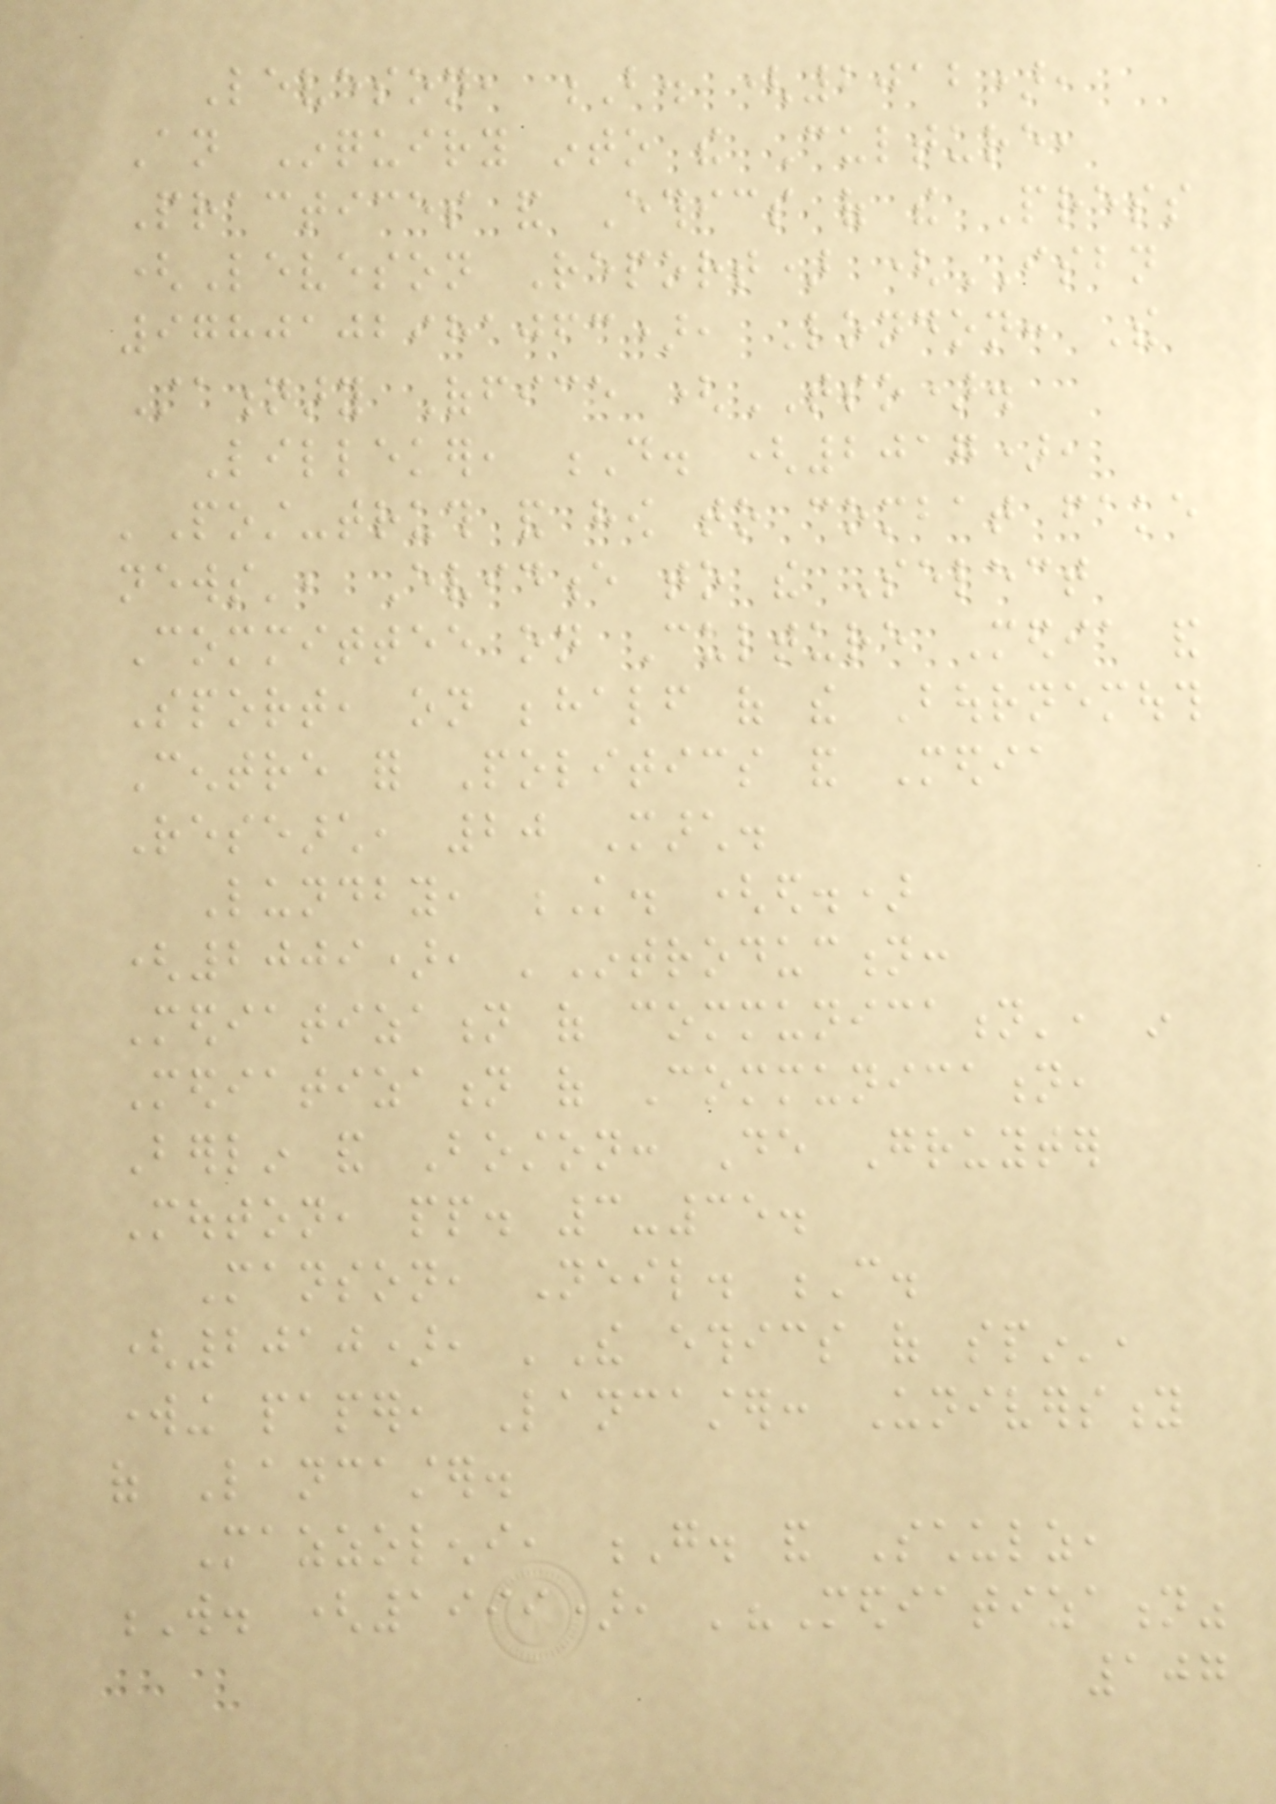Leveson, B. (2012),
An Inquiry into the Culture,
Practices and Ethics of the Press
(Leveson Report) (ISBN
9780102981063), London: The
Stationary Office (TSO).
Lilleker, D. (2017),
'Post-truth and how to combat fake
news', Evidence to the Select
Committee on Culture Media and
Sport, on behalf of the Bournemouth
Centre for Politics and Media
Research, 20 March.
Lundby, K. (ed.)
(2009), 'Introduction:
Mediatization of communication', in
Mediatization of Communication,
Berlin and Boston: De Gruyter
Mouton, pp. 3-35.
Manson, Neil. C.
(2010), 'The ethics of spin',
working paper, Lancaster: University
of Lancaster.
Mazzoleni, G. and Schulz,
W. (1999), '"Mediatization"
107
